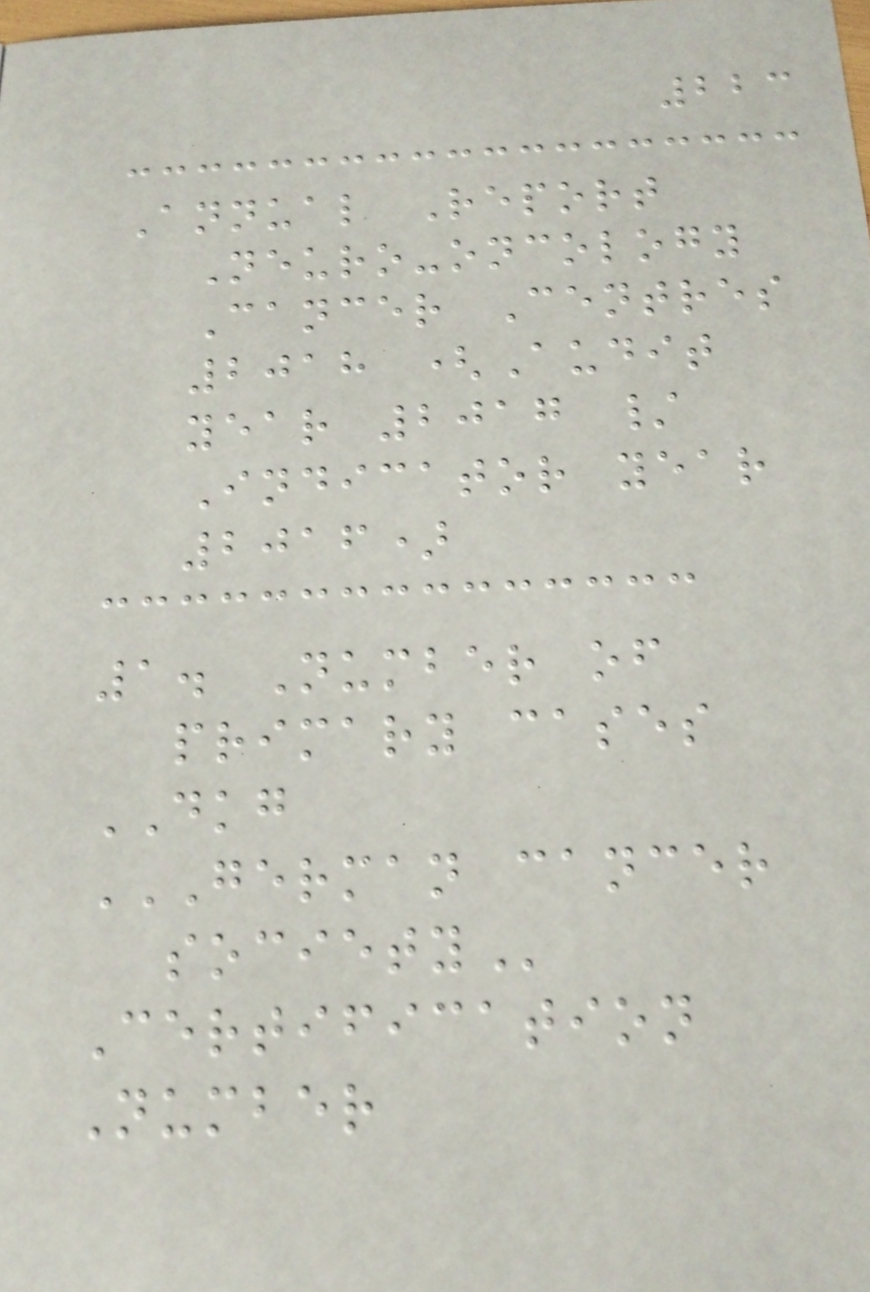223
Annual Report
Neuro-oncology
Cancer Centres
2018 (Audit
year 2017 /
Indicator year
2016)
1. Number of
primary cases
DKG
GERMAN CANCER
SOCIETY
Certification
Number
